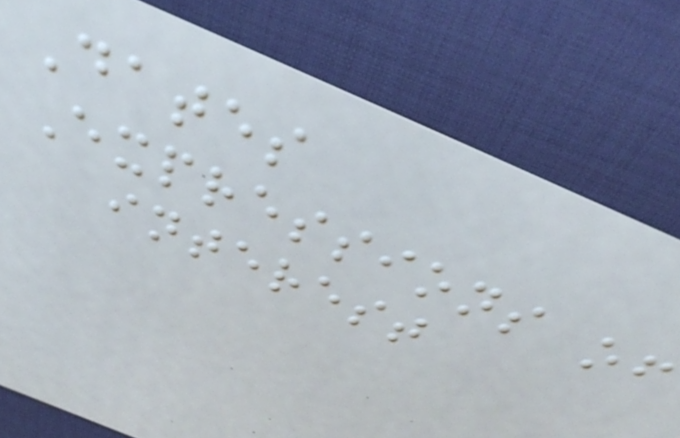Dates
Expressions of
interest
